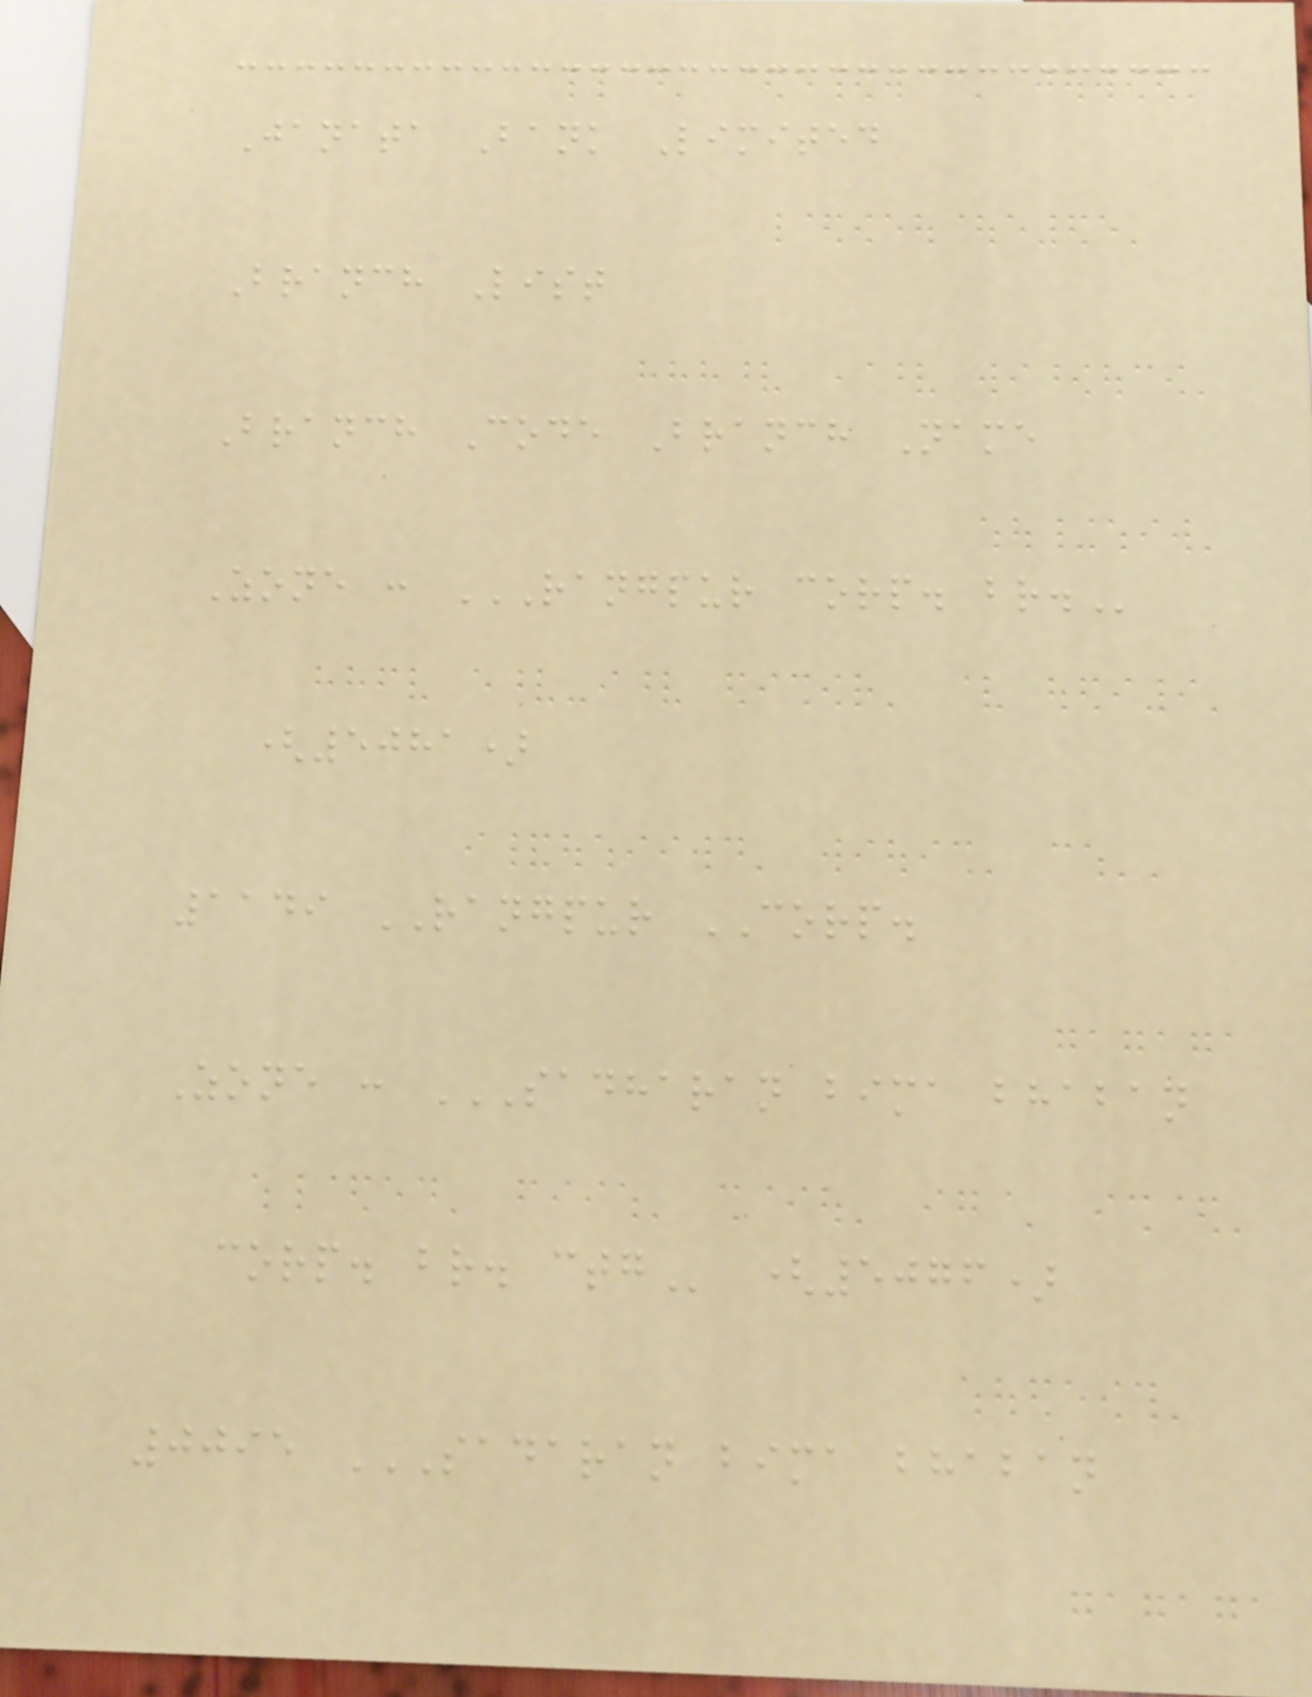Janata Bank Limited
Branch List
Branch Code Branch Name
Zone : RANGPUR CORP. BR.
(5081)
1149 RANGPUR CORP.
Zone : SADHARAN BIMA BHABAN
CORP. BR. CTG (5076)
0095 SADARAN BIMA BHABAN
